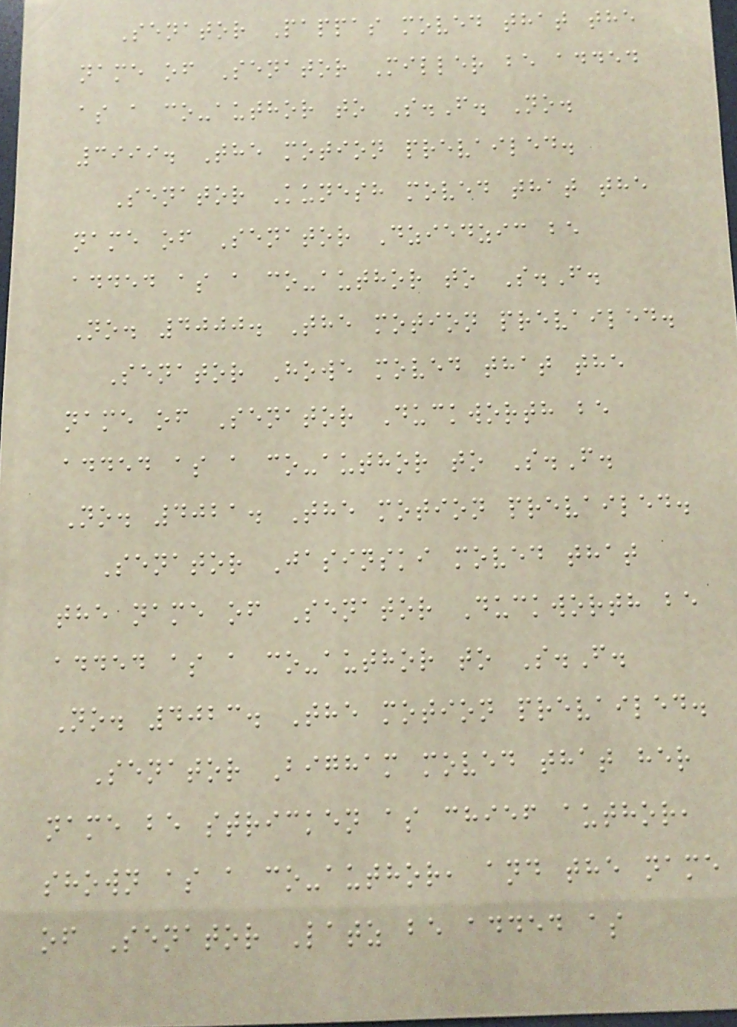Senator Pappas moved that the
name of Senator Miller be added
as a co-author to S.F. No.
3999. The motion prevailed.
Senator Kunesh moved that the
name of Senator Dziedzic be
added as a co-author to S.F.
No. 4000. The motion prevailed.
Senator Howe moved that the
name of Senator Duckworth be
added as a co-author to S.F.
No. 4021. The motion prevailed.
Senator Jasinski moved that
the name of Senator Duckworth be
added as a co-author to S.F.
No. 4023. The motion prevailed.
Senator Bigham moved that her
name be stricken as chief author,
shown as a co-author, and the name
of Senator Latz be added as
